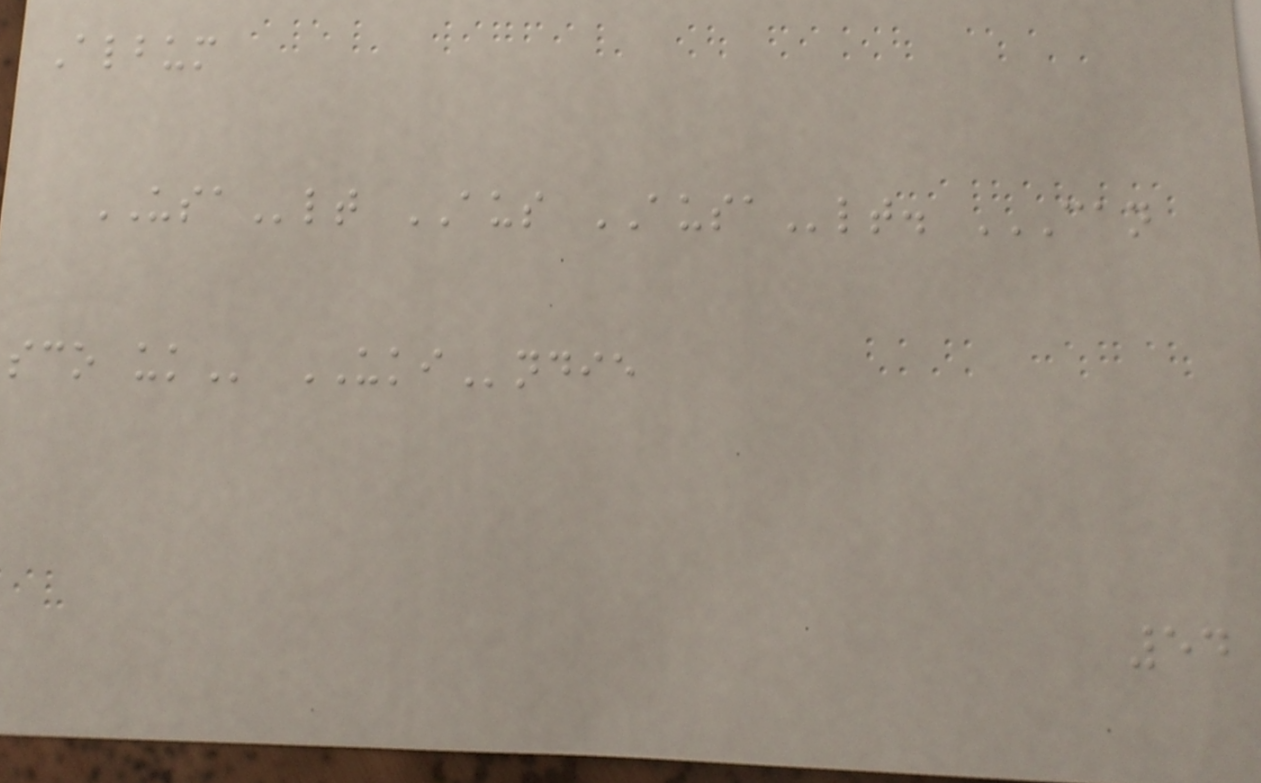Album
USAlt AUS AUSAlt. CAN
SCO UK UKIndie
54
